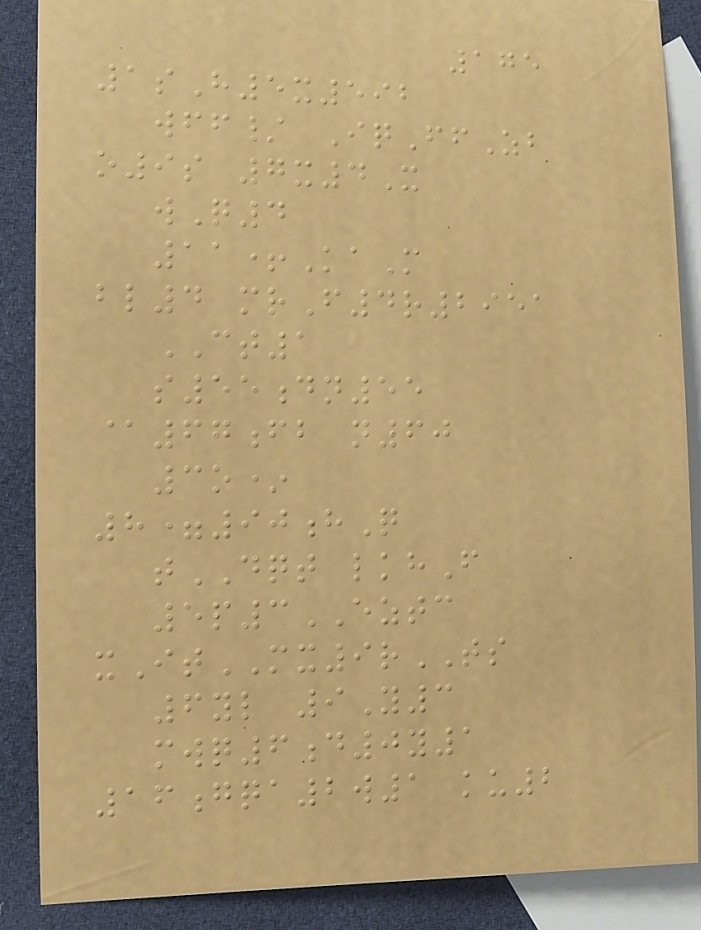175
1sH5x592
wff/ IqFfZb
o9s 7x4X
wQ4
11+KaM
bl4 mrF4r2951
CT1
s55dn55
@67fb n60
3o*
8=90hQ
tDQT lkhF
5p3EZTC
xItMX9rTS
6yl 9Y3
mwq6d0y1
16gqa2w1 ku2
